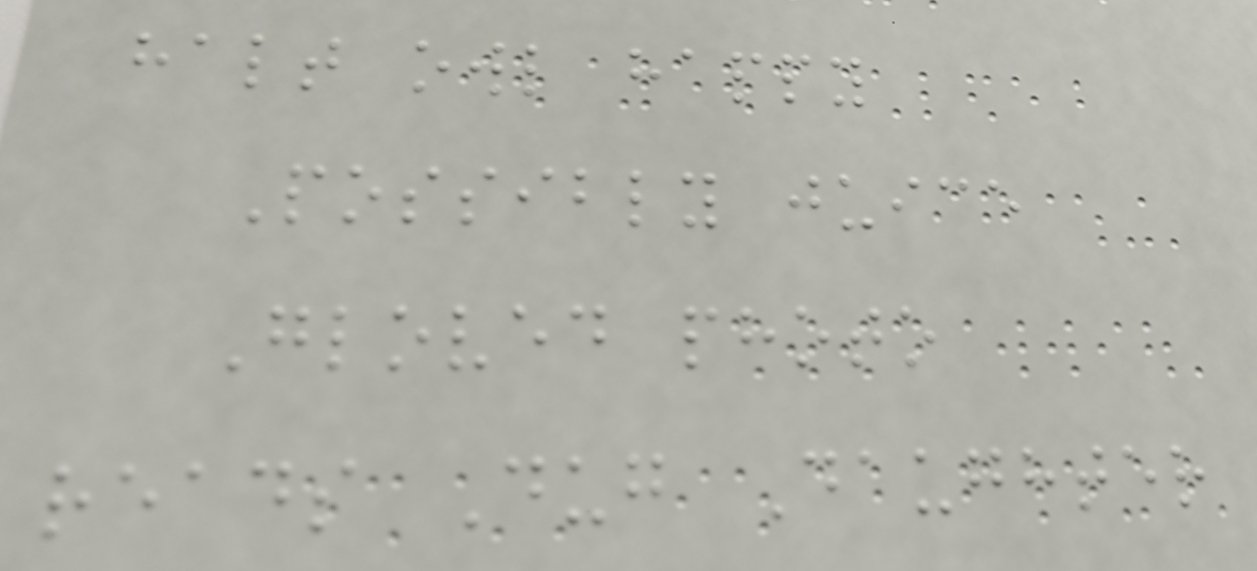halt owl happy
Possibly juice
Gloved photo
reads Dug Daughter
